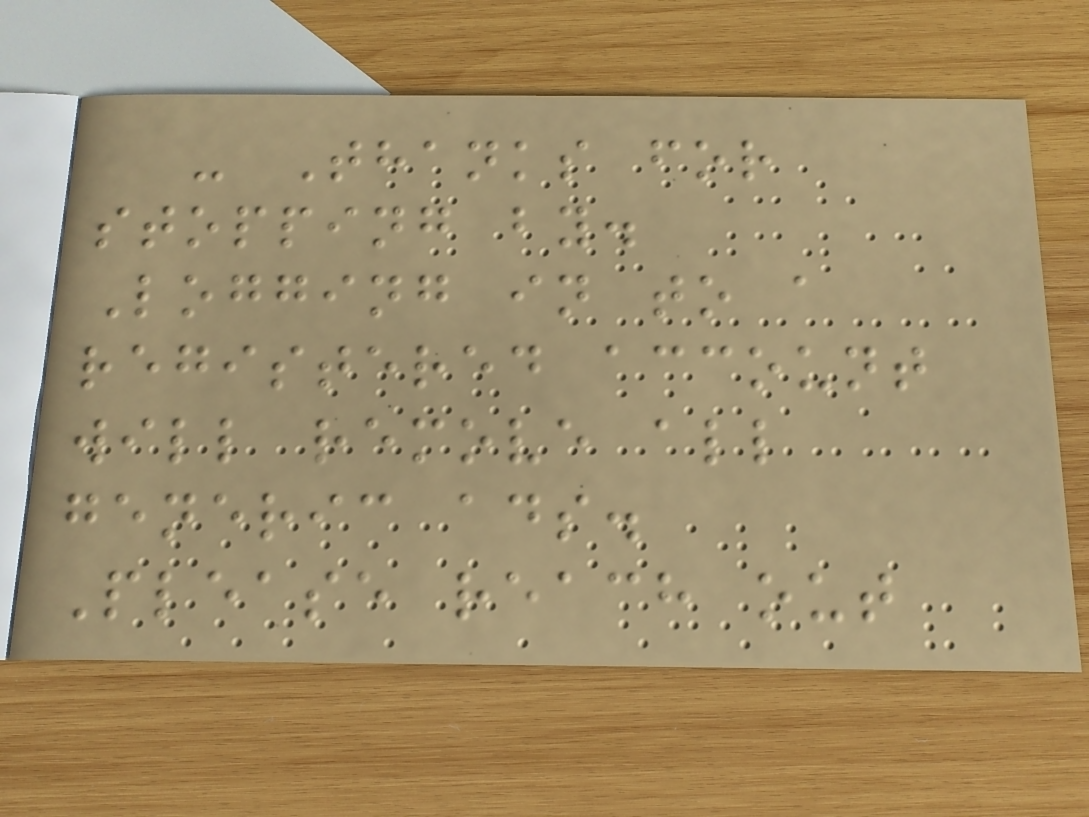- Thanks for
stopping by.
Logging in to a
registered account
will remove all
generic ads.
Please reach out
